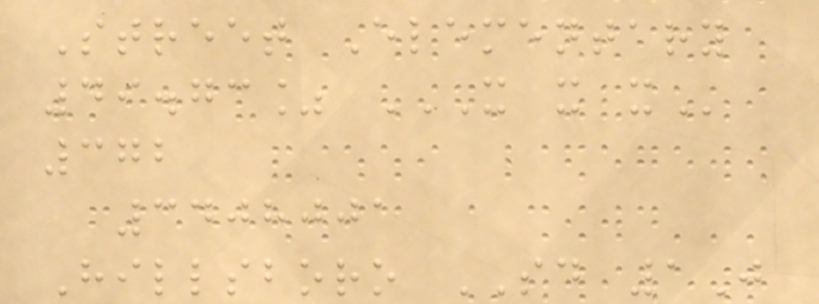Street Elementary
49.73% X X X
372
3408001
Hillsboro SD 1J
